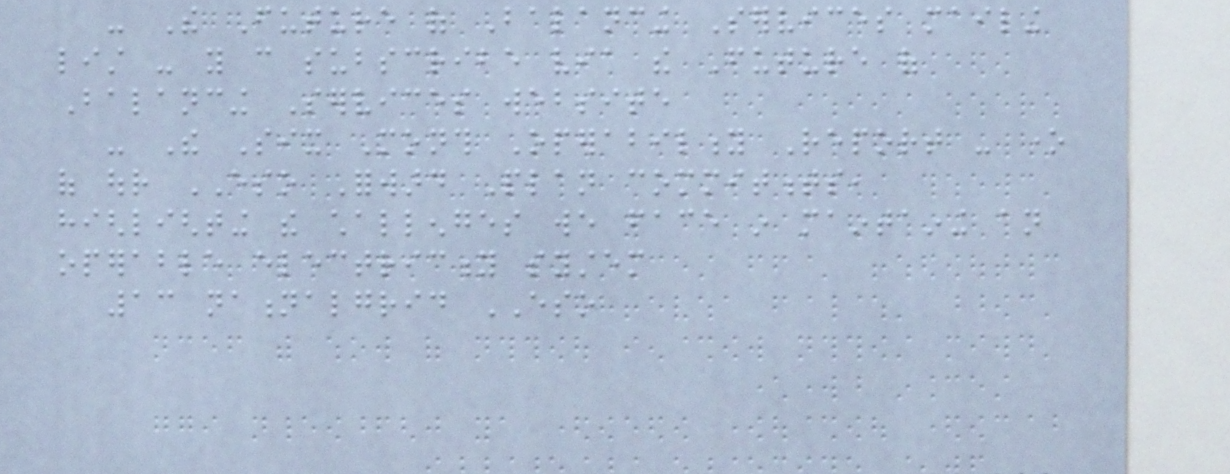- The Future of Balancing Services mailing
list - you can subscribe via the Future of
Balancing Services website
- The Six Month Operability Report - one
of our ESO Forward Plan commitments,
highlighting the challenges we face in maintaining an
operable electricity system
13 nationalgrid ESO
